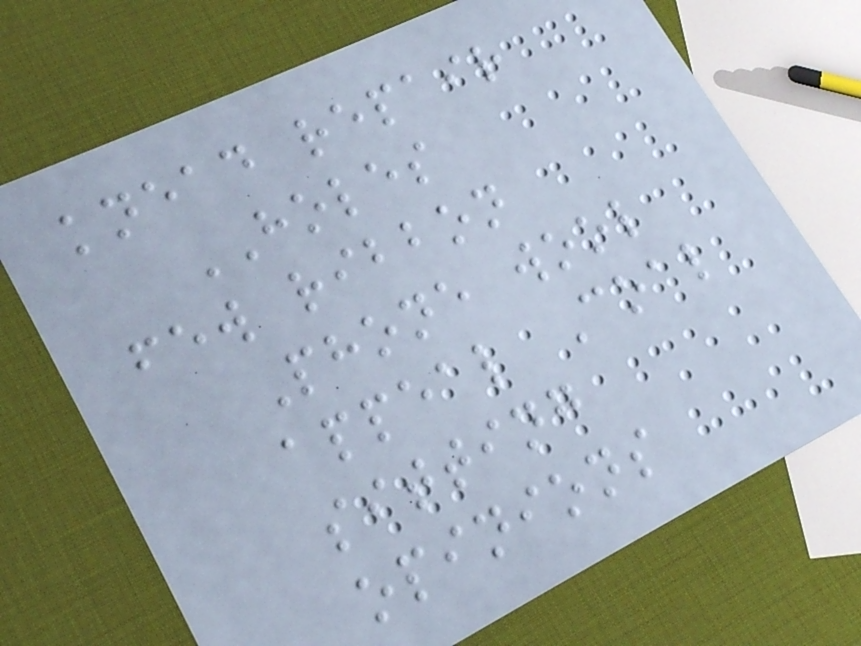knead repair
HOLES
few ribbon
Phone wool
appeal Coal
sitting
opinions
